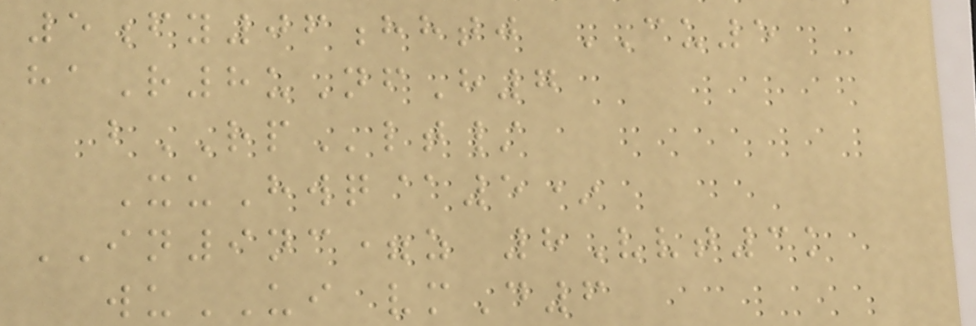5fy06hhtj CU5
haR8uNfH7
bRPlt/
XuHwq@5*
IN9nc=z 8Vvt3k
wuUI vmD6
